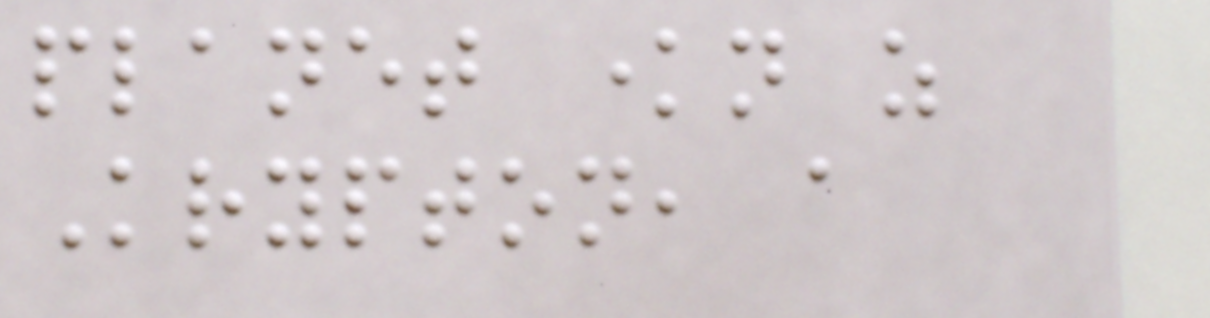planet known as
Krypton, a
